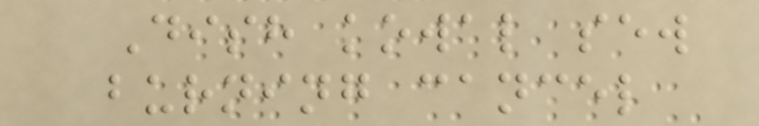Dish kowal sew
burning cancel
